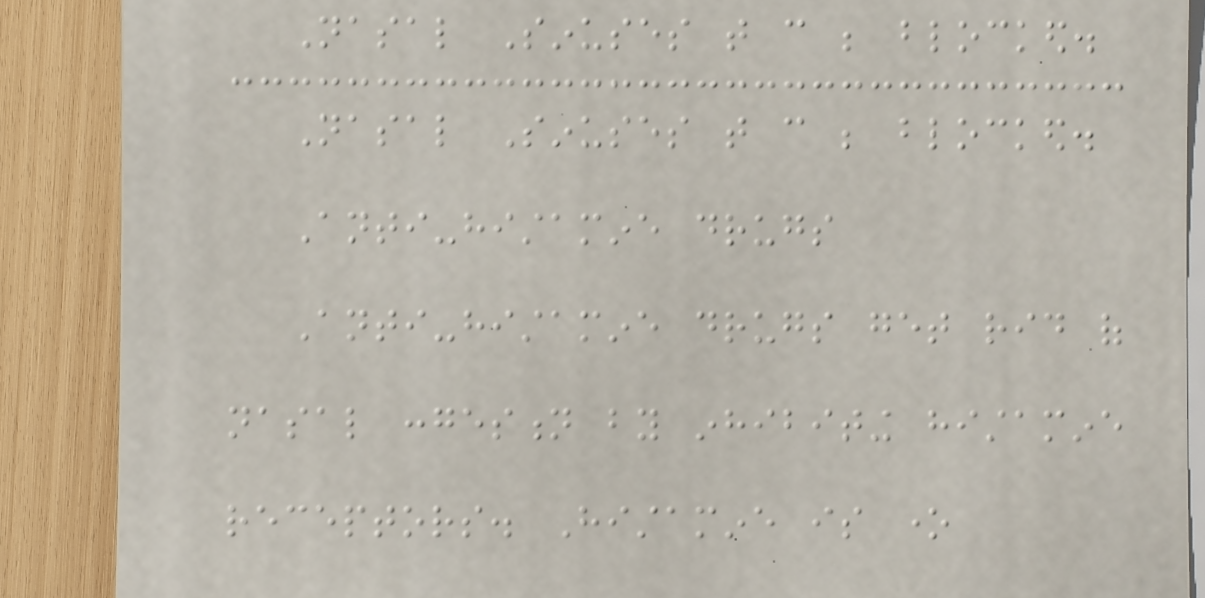Nasal Sinuses that can be blocked.
Nasal Sinuses that can be blocked.
Anti-histamine drugs
Anti-histamine drugs get rid of
nasal congestion by inhibiting histamine
receptors. Histamine is one
